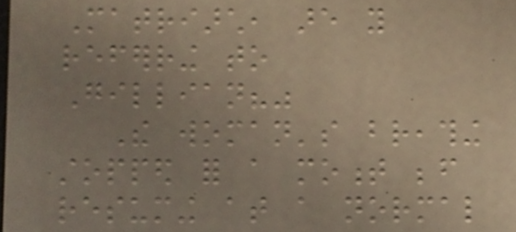Matriarch, are you
referring to
Gillian?"
The woman's breathing
stopped for a moment before
resuming at a normal
